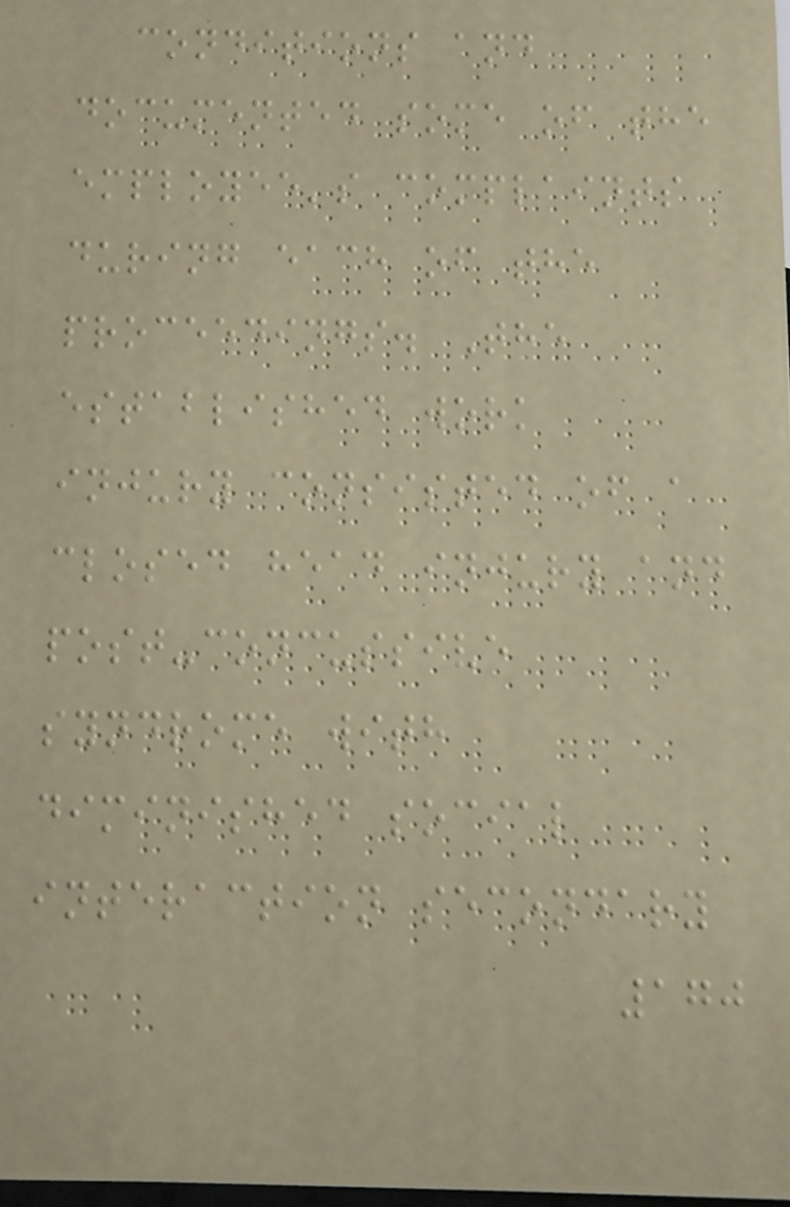conditions and
documented some of the
employee's complaints
during each of the
proceedings. The
established work
injury consisted of a
closed head injury and
post-concussive
syndrome with
diminished social
interaction secondary
170
